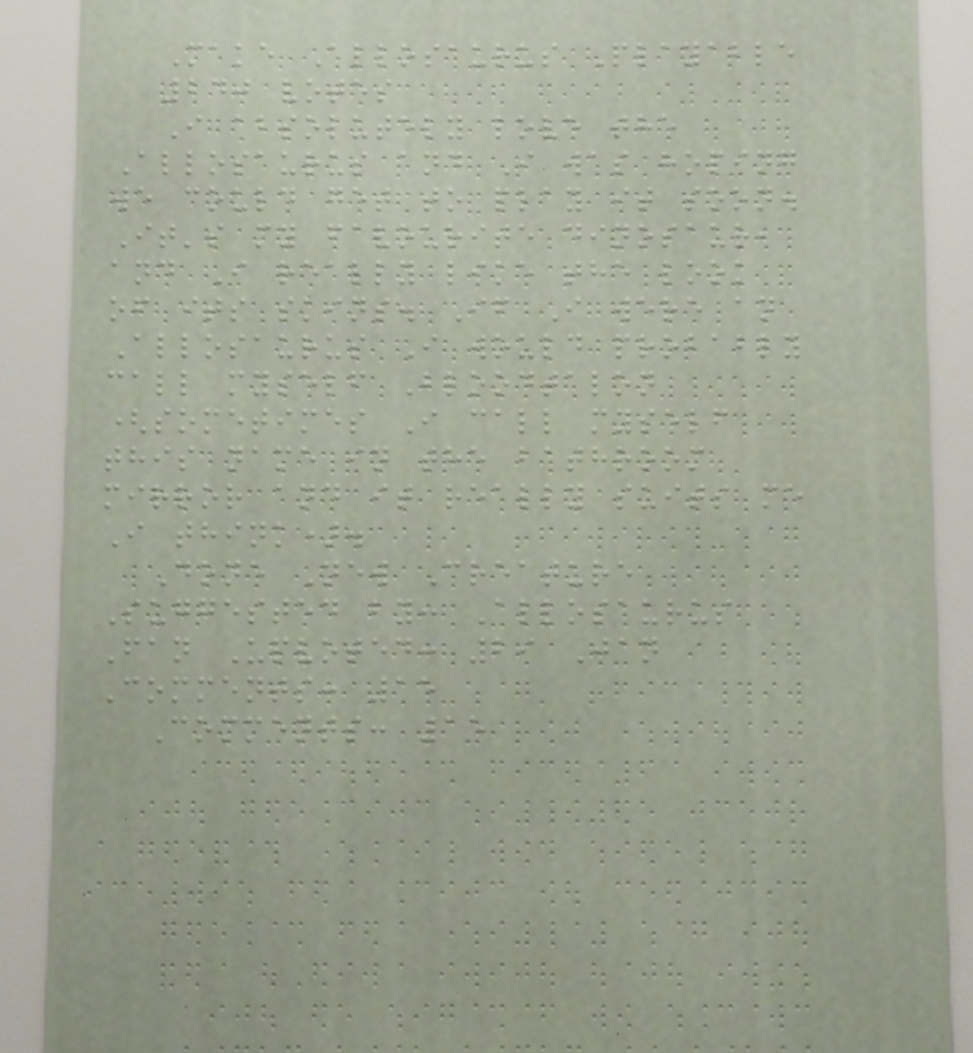Make Allosaurus Playable
240 votes
I absolutely love the
Allosaurus and I was hoping
we could get to play it soon.
It's my favourite dinosaur,
and I really like the look
of its skins. If I were an
Allosaurus I would probably
call myself Bloodtalon
(sometimes I call myself
this name in the bathroom
mirror and it really suits me
I think).
Done New Creature
Suggested by: Allosaurus
Fan Upvoted: 29 Jan
Comments: 15
Comments: 15
